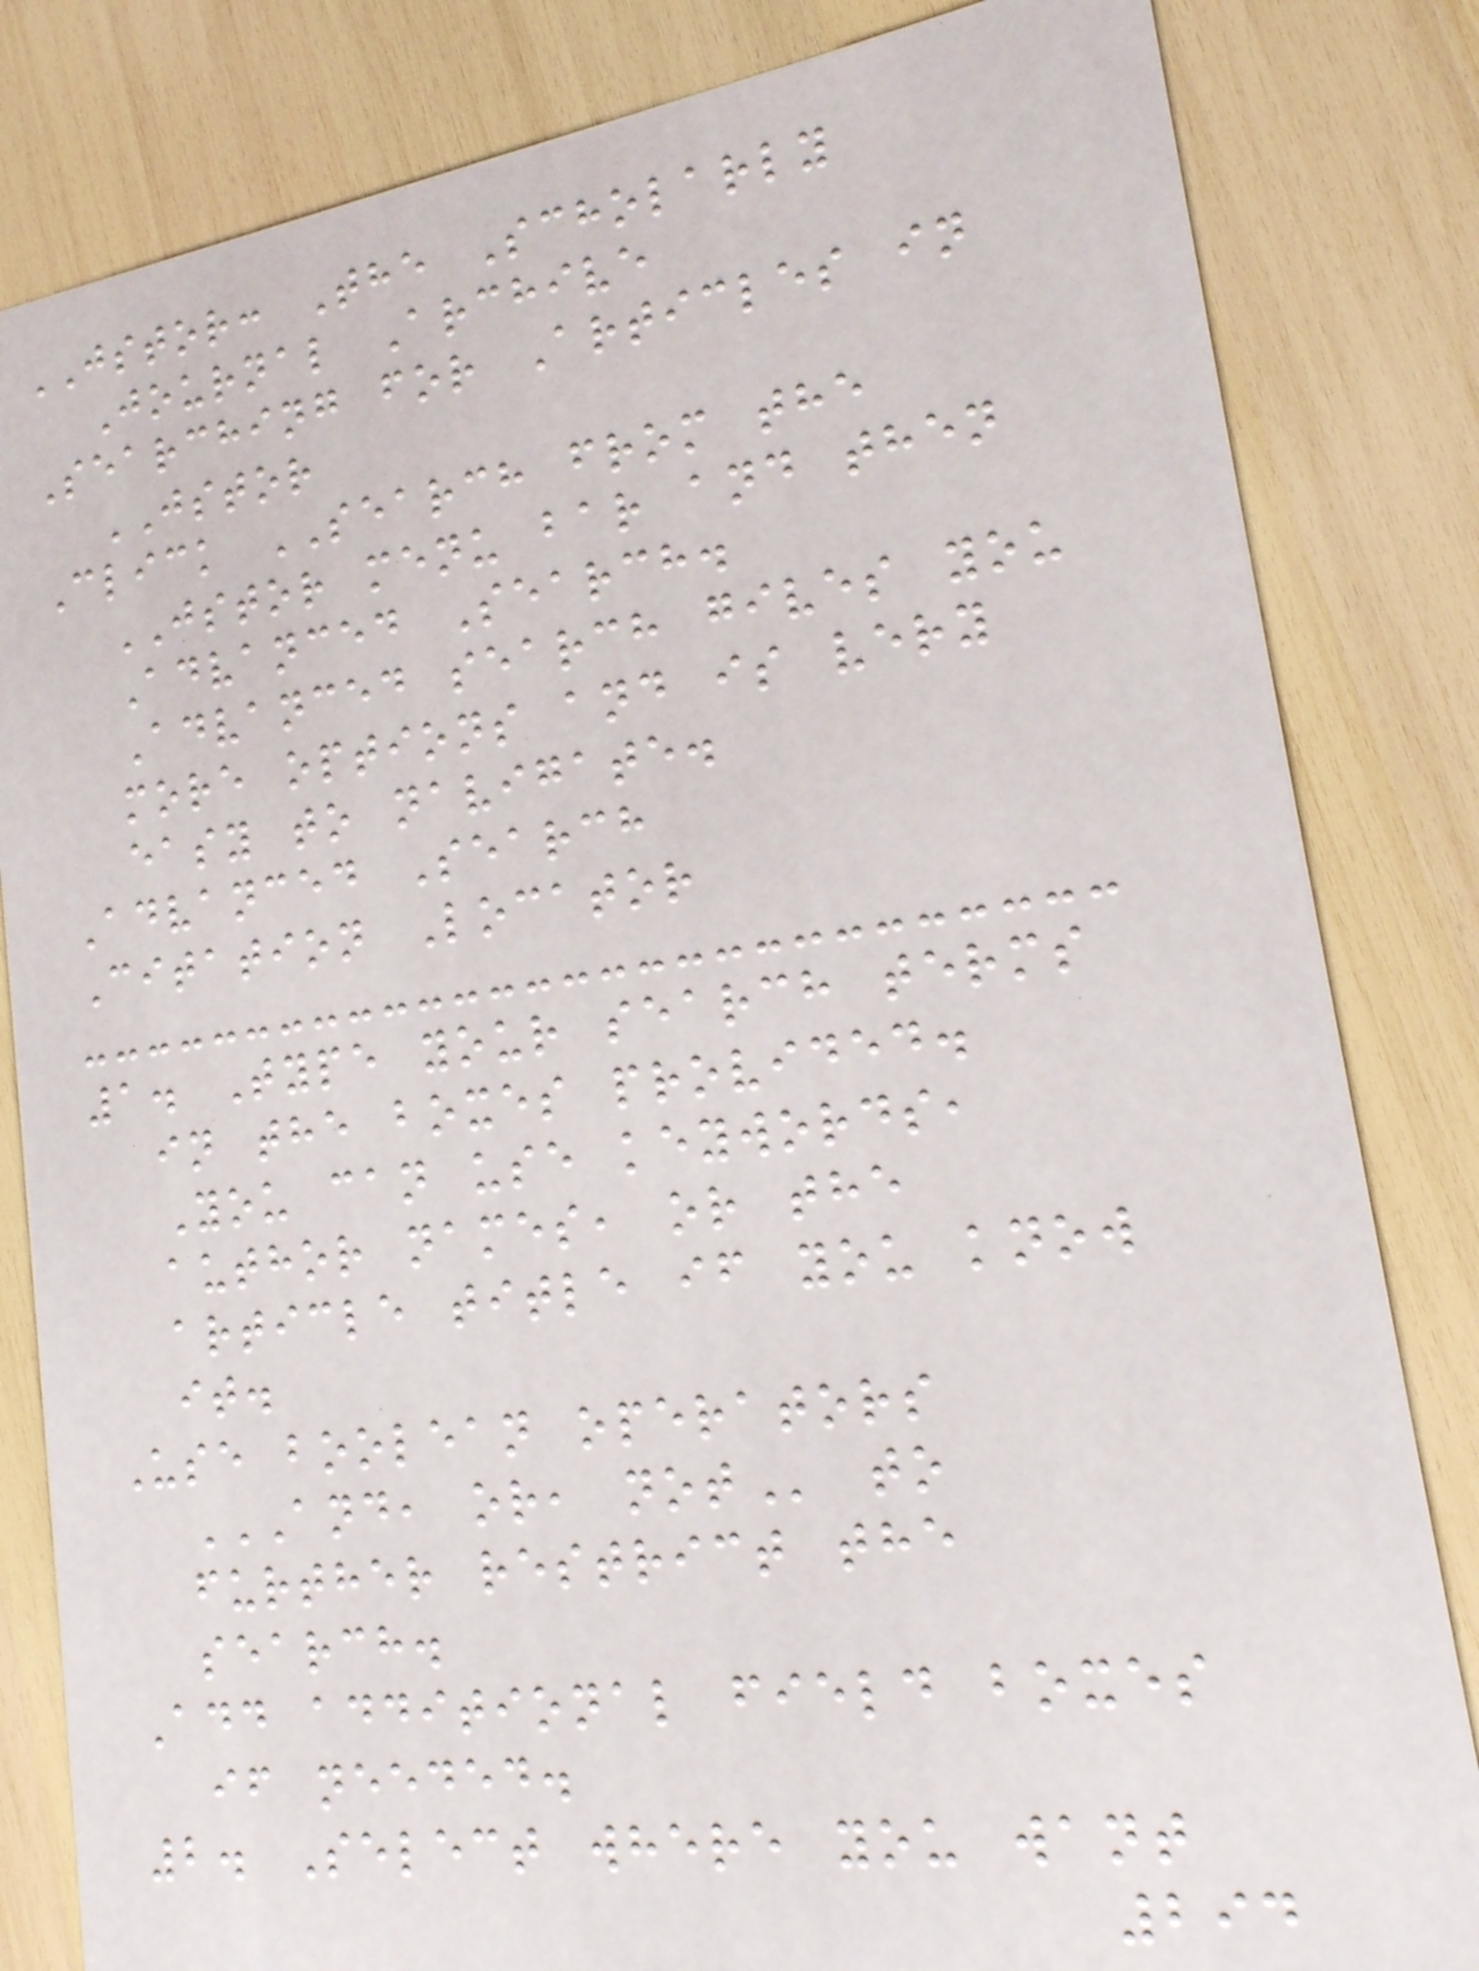JSTOR: The Scholarly
Journal Archive
Searching for Articles in
JSTOR
Click SEARCH from the
JSTOR menu bar and then
Advanced Search.
Advanced search gives you
more options and is very
easy to navigate.
Advanced Search
Citation Locator
1. Type your search terms
in the boxes provided.
You can use keywords,
author names, or the
article title if you know
it.
Use boolean operators
AND, OR, NOT to
further restrict the
search.
Add additional field boxes
if needed.
2. Select where you want
294
